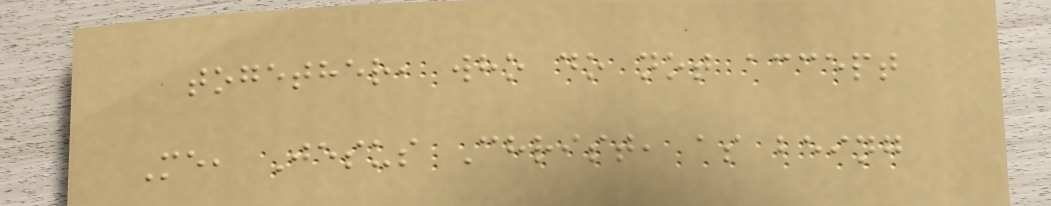together, who do not accept
Me, Jesus Christ, as being
